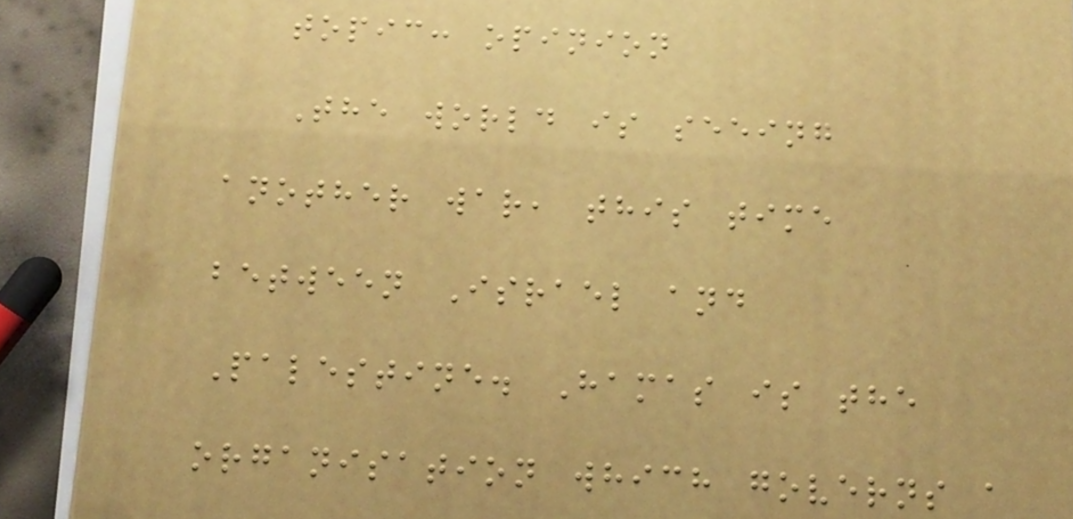topic: opinion
The world is seeing
another war, this time
between Israel and
Palestine. Hamas is the
organisation which governs a
